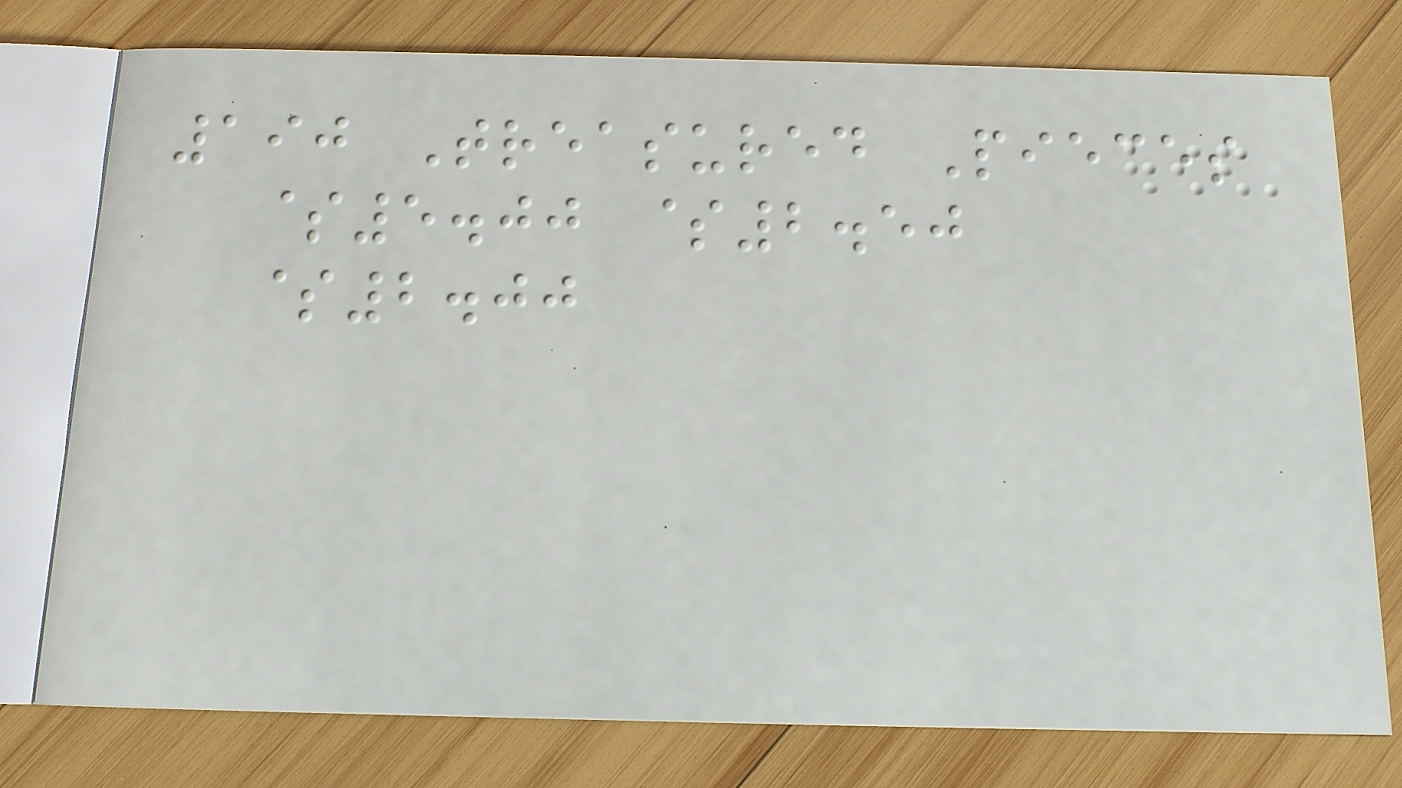190 Treasured Pieces
$5.00 $2.50
$2.00
